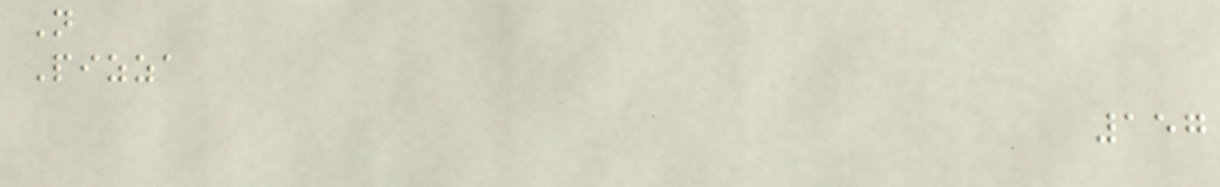N
Pizza
157
